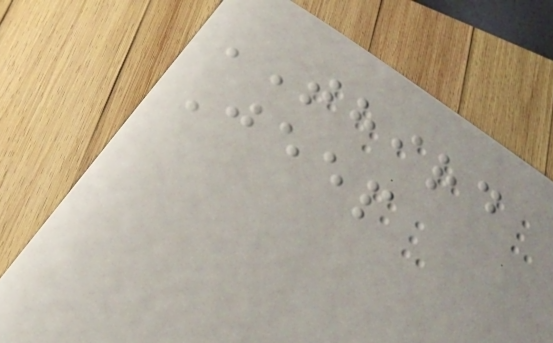THIRD
Jeep
